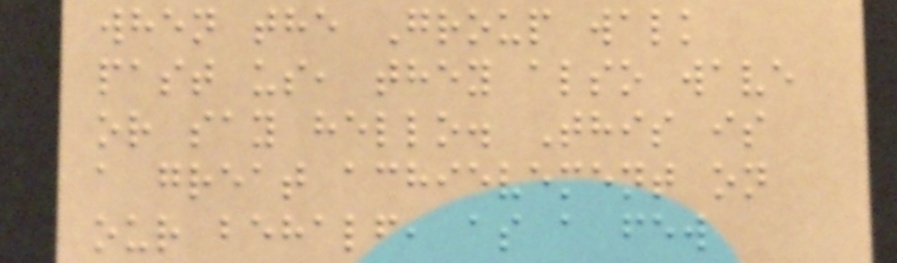when the Group walk
past us, they also wave
or say hello. This is
a great achievement on
our behalf, as a few
